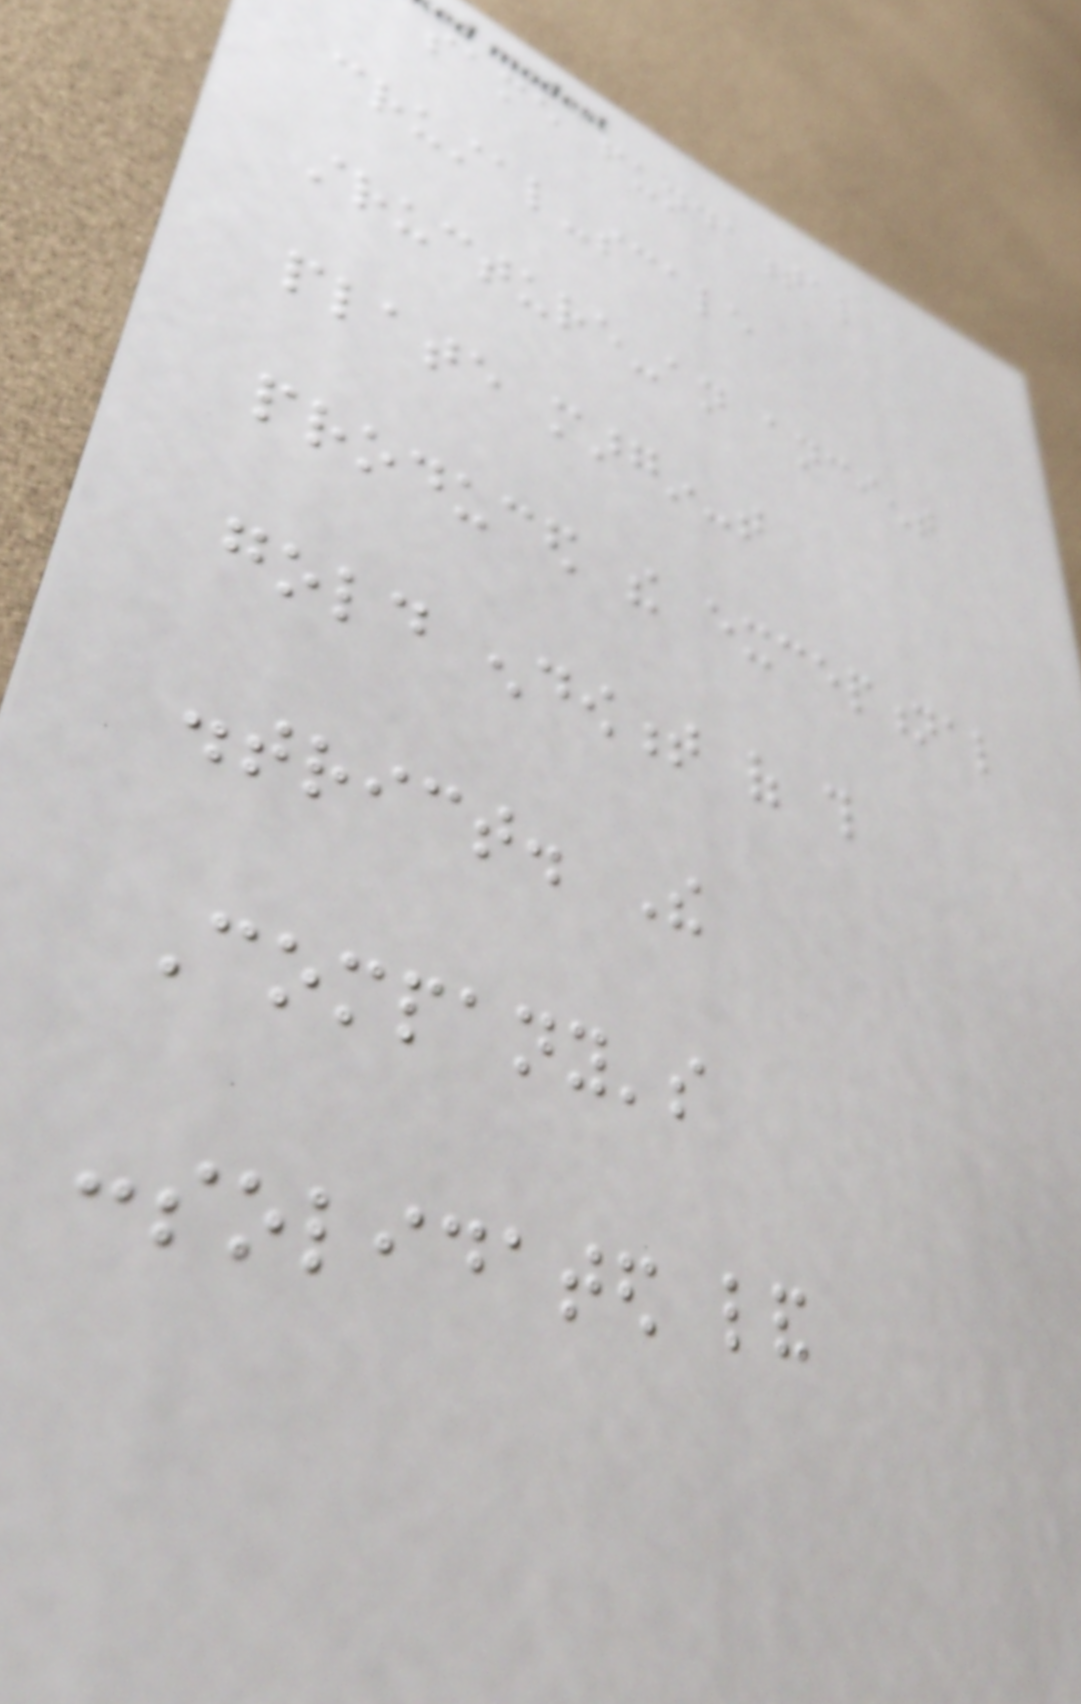same fundamental
crustal-scale
structure-an ancient
plate margin-that
produced the exceptional
gold endowment of this
district. The
Company's
consolidated land
